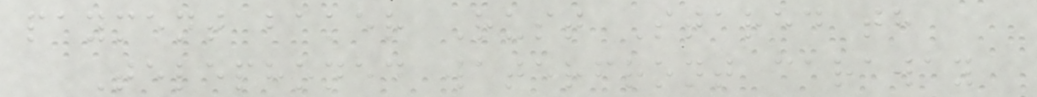payment baker Rust Stared th
Telephoned waterfront caraway
